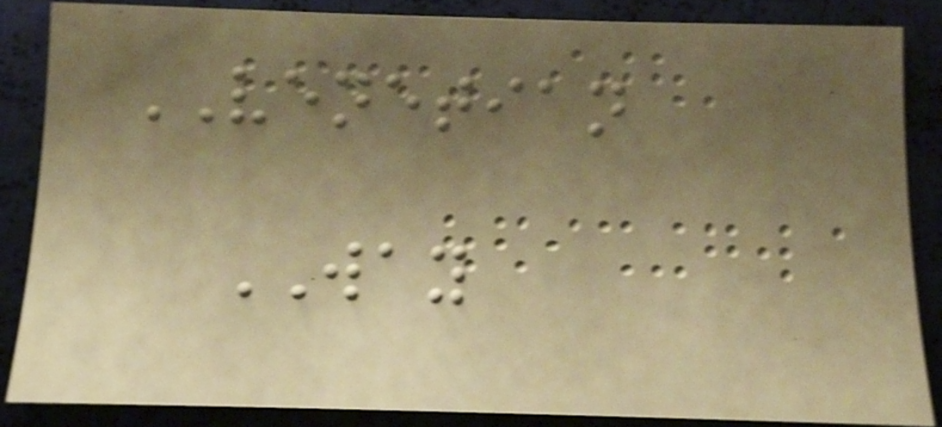VENETIAN
WAY
